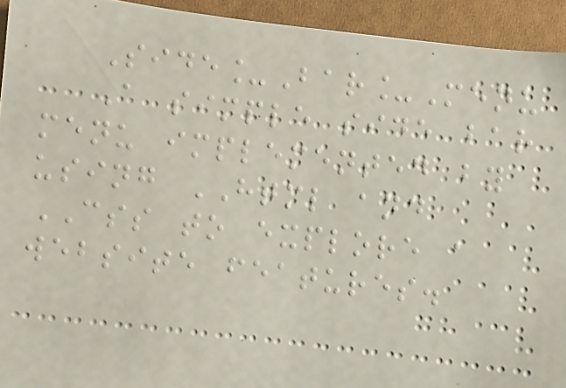Side_Bar_Menu
A simple side bar
menu implemented by
using HTML and
CSS to explore a
website features.
